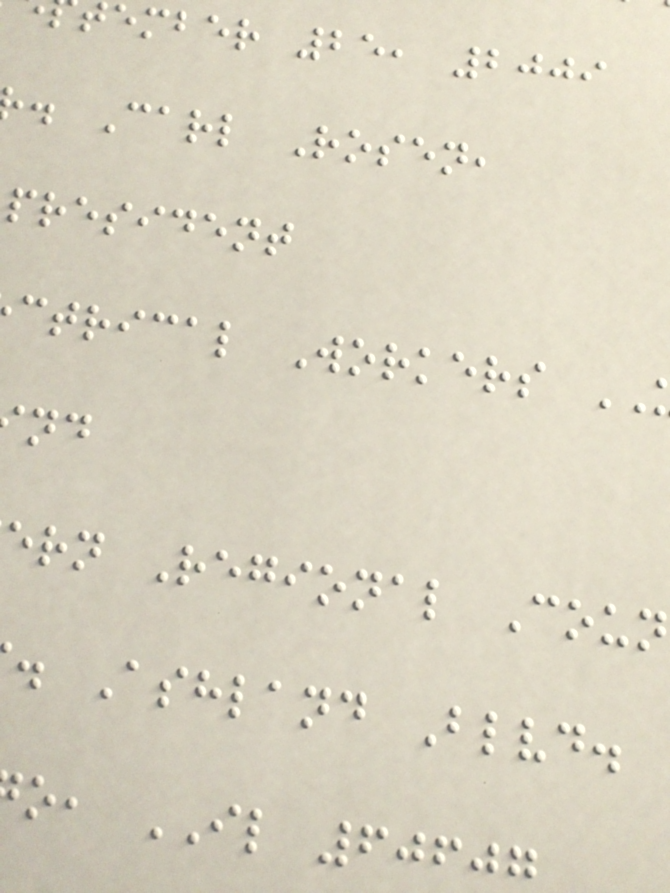ember 25, 2009
. Carl Rosen,
president
ctrical Workers
ern Regional Coun
. Ashland Blvd.
o, IL 6060
